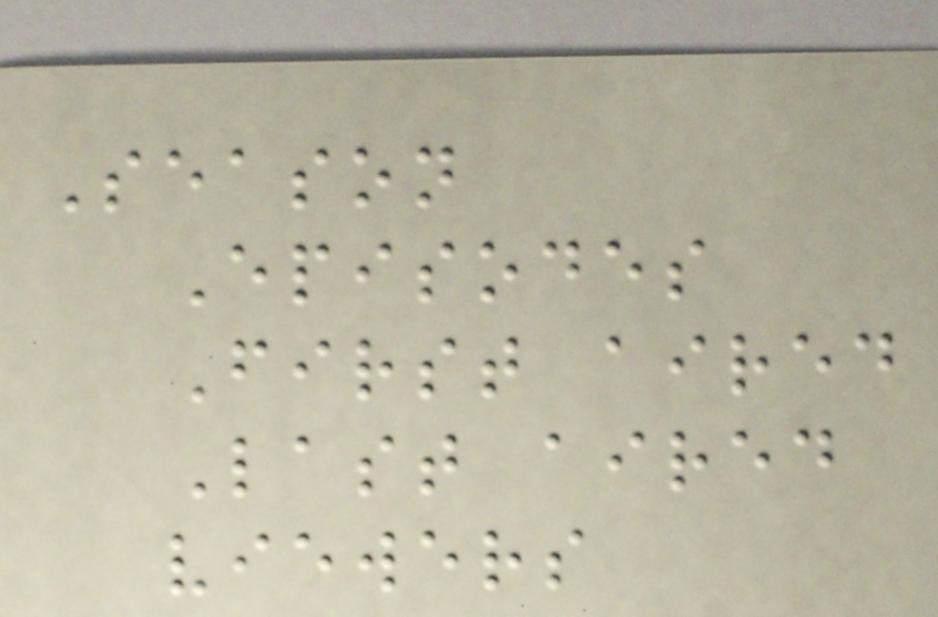Season
Episodes
First aired
Last aired
viewers
